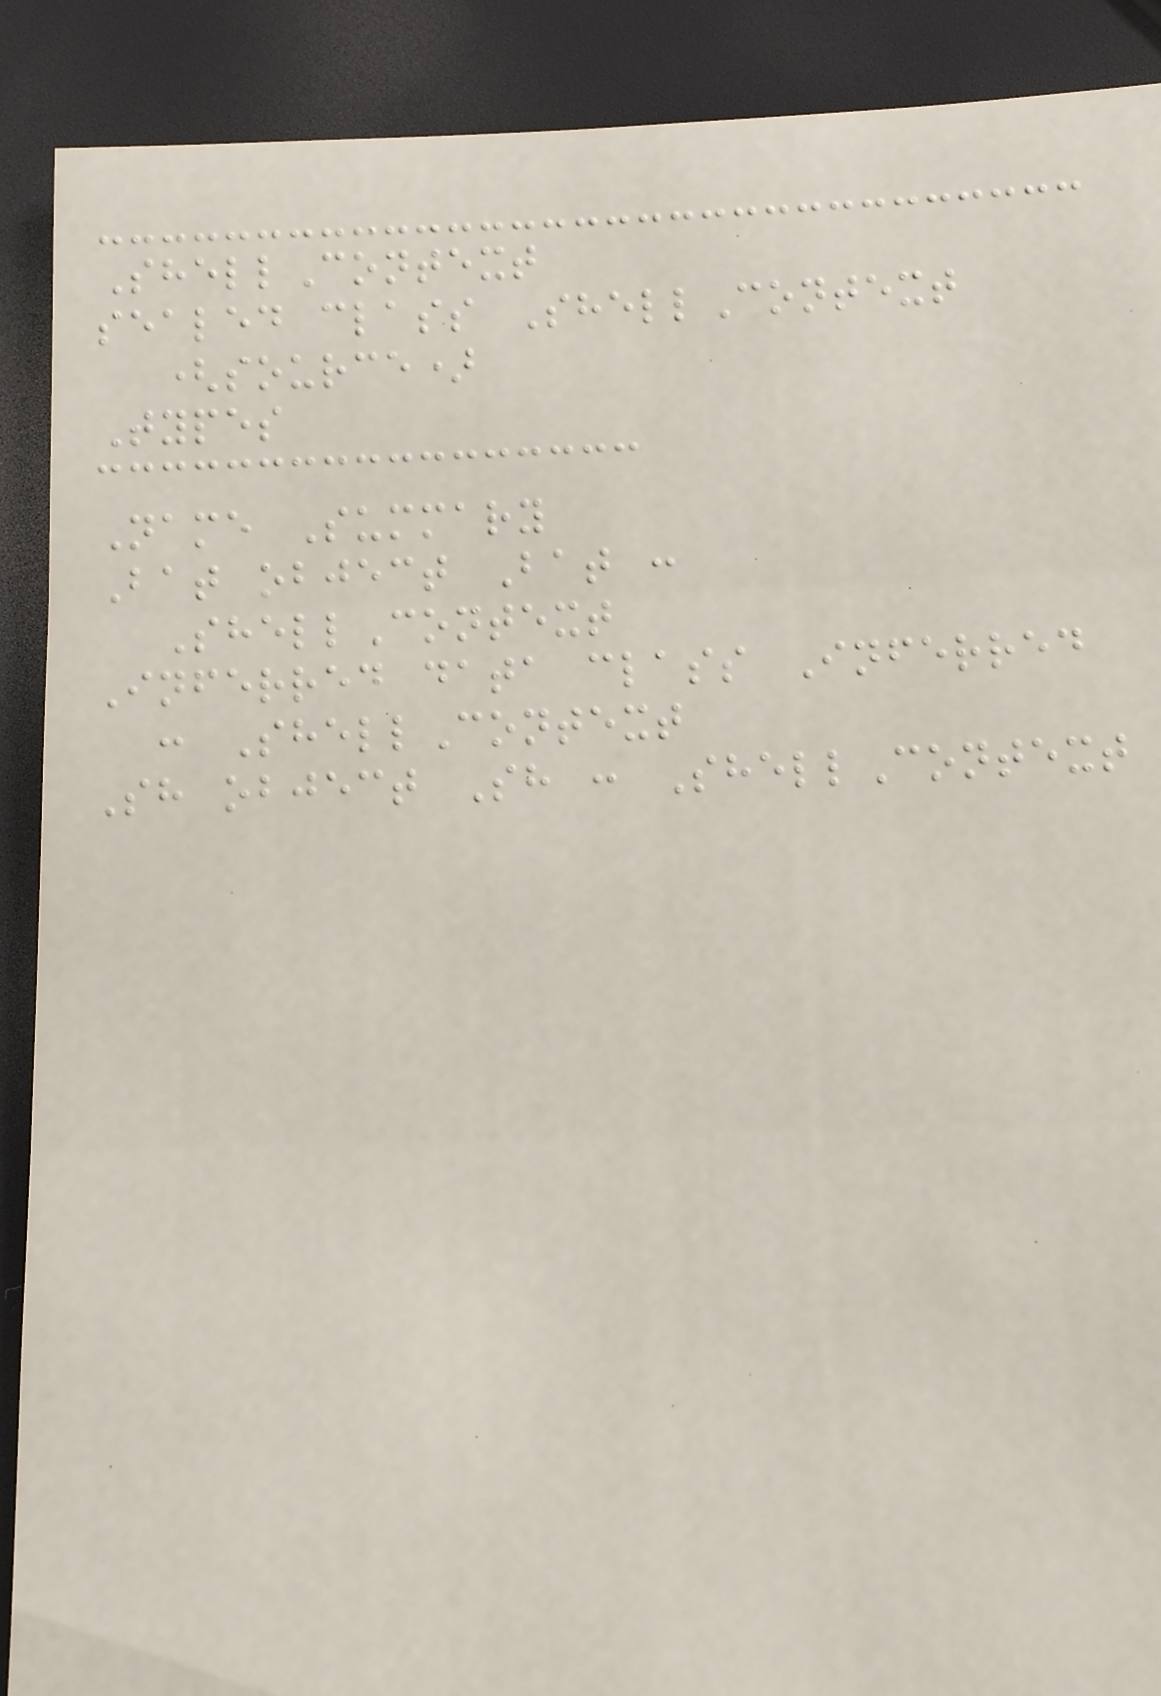ShellContext
sealed class ShellContext
(source)
Types
Name Summary
Bat object Bat :
ShellContext
Inferred data class Inferred
: ShellContext
Sh object Sh : ShellContext
